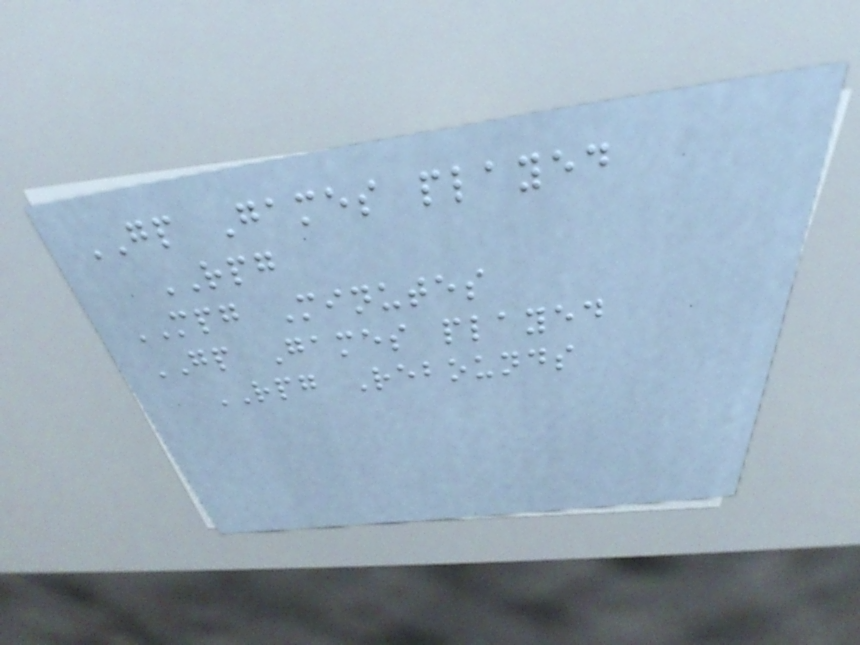GP Games played
RPG
MPG Minutes
GP Games played
RPG Rebounds
